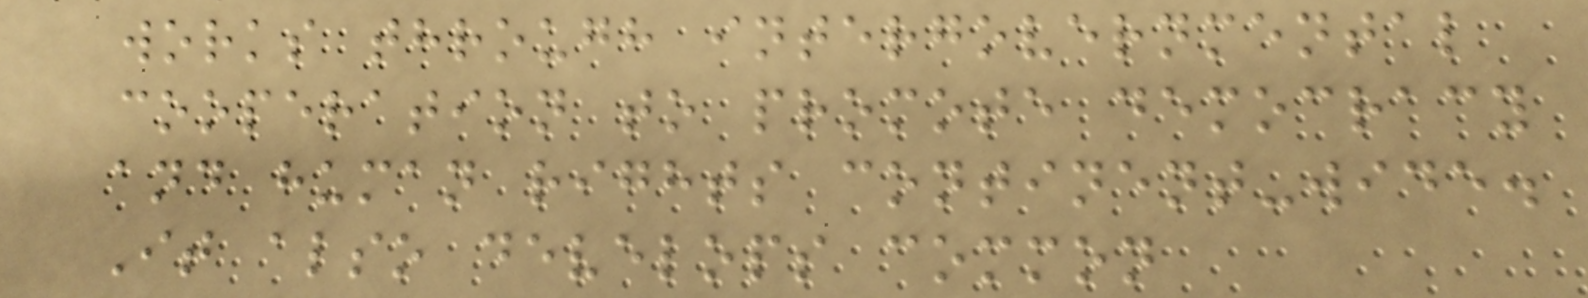works through intergovernmental
cooperation to promote democracy
and human rights continent-wide.
It also develops common
